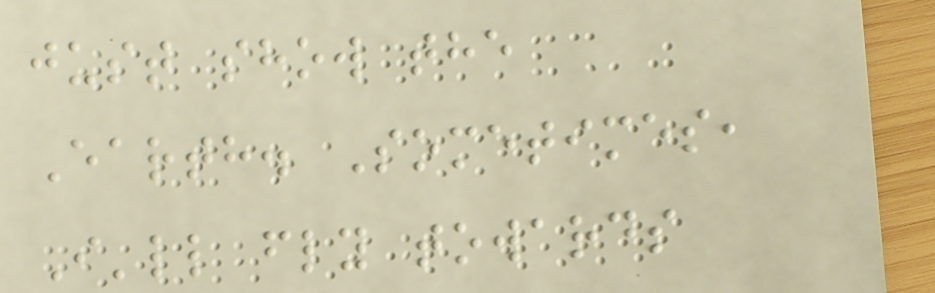just show the
Earth. Sometimes,
I'll fly towards
